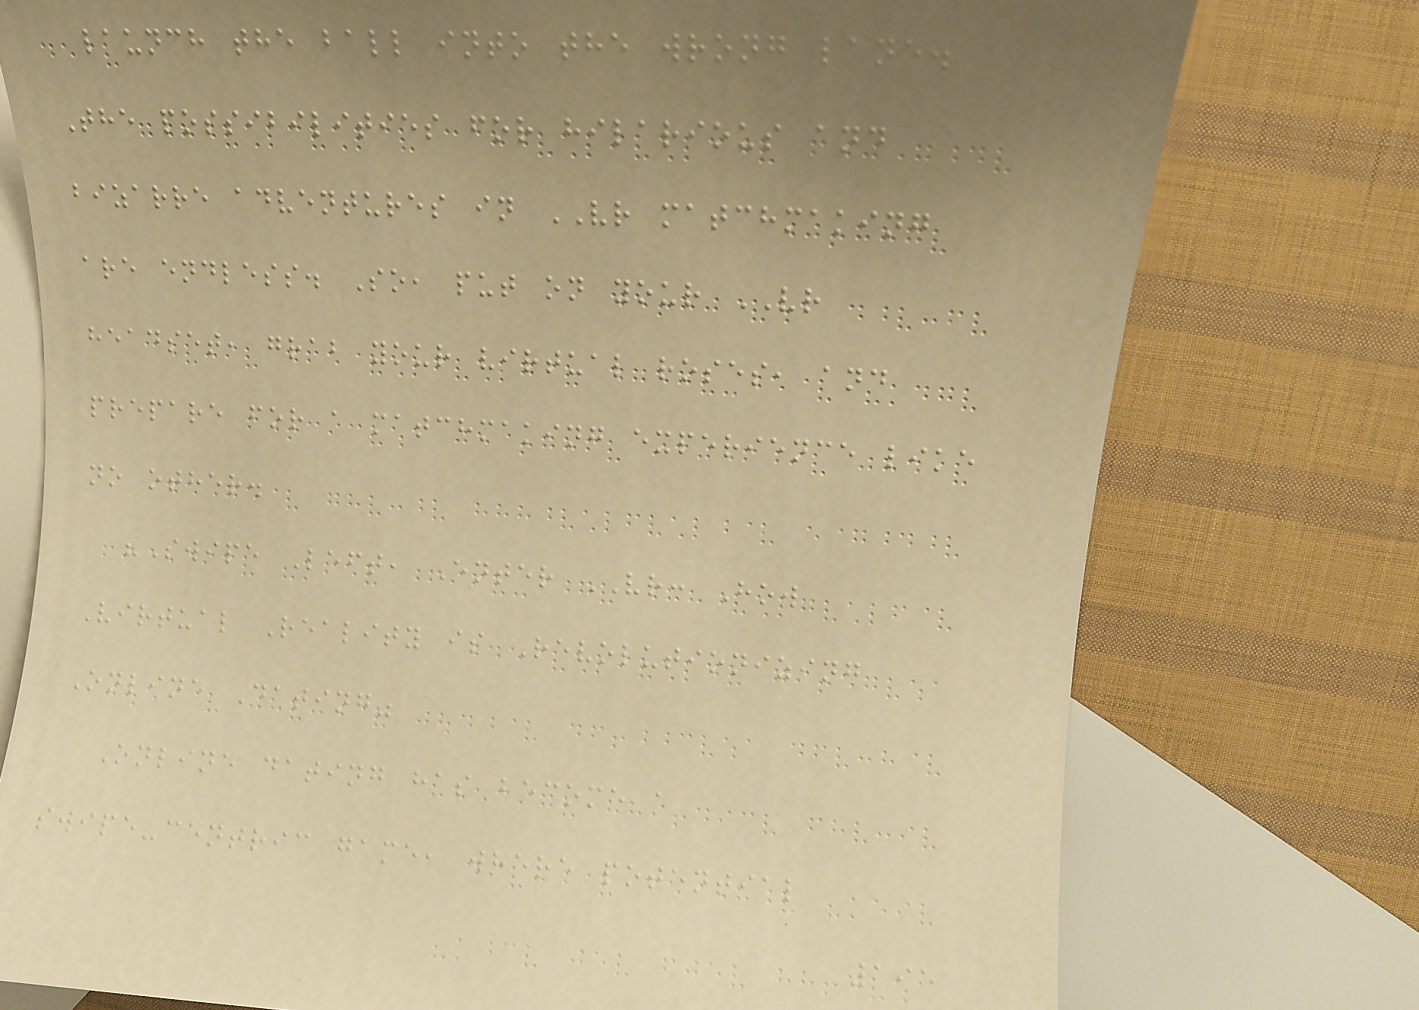launch the ball into the wrong lane.
The possibilities for hilarious and
bizarre adventures in VR matchmaking
are endless. So, put on your VR
headset, grab your virtual roses, and
prepare for a matchmaking experience like
no other.
"Swipe Left, Enter VR: How
Virtual Reality is Revolutionizing
Online Dating"
Online dating has become a
swipe-centric game, where potential
195
